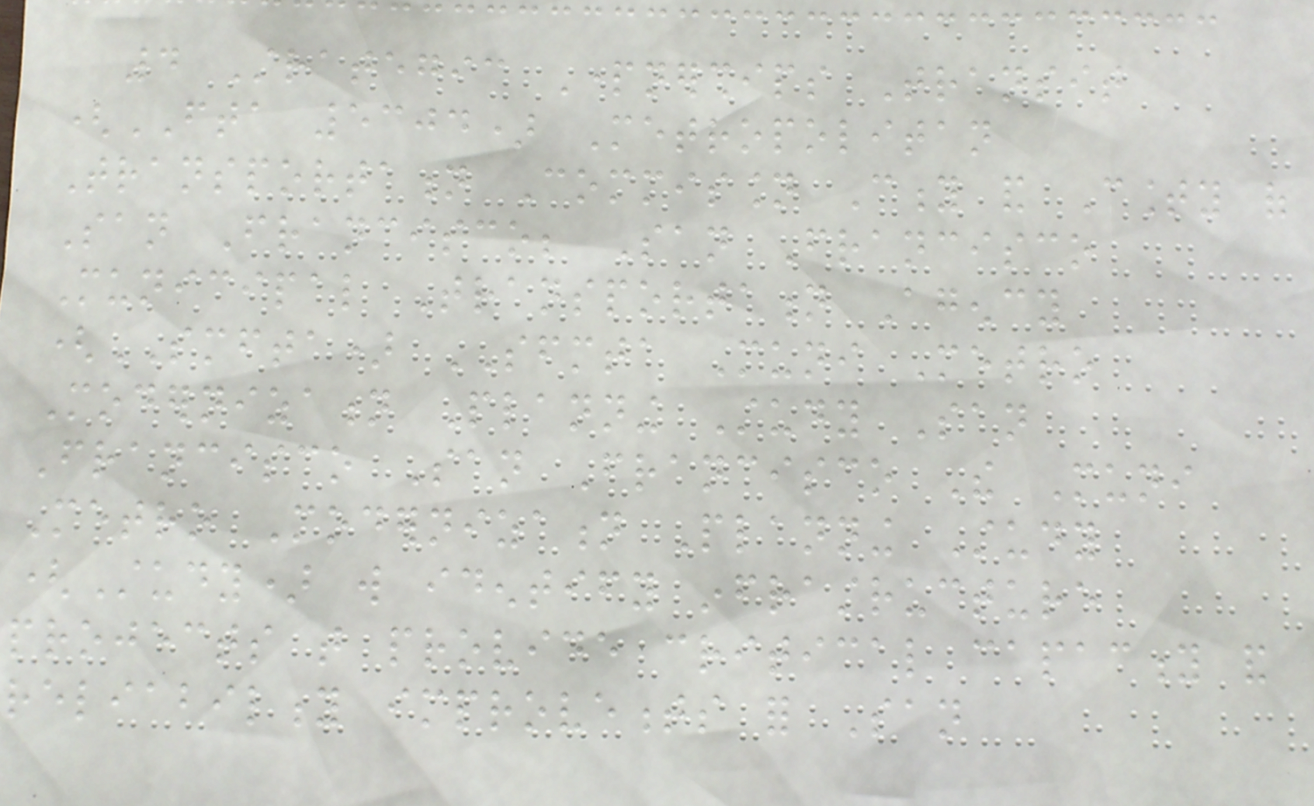4 Strategic Partnerships Transit
(FTA 5304) Metropolitan
Transportation Commission City and County of
San Francisco; San Francisco
Municipal Transportation Agency
(SMFTA) SFMTA Muni Metro
Modernization Planning Study San
Francisco San Francisco The Muni
Metro Modernization Planning Study
(Study) will identify infrastructure
projects that provide critical capacity and
reliability improvements for San
